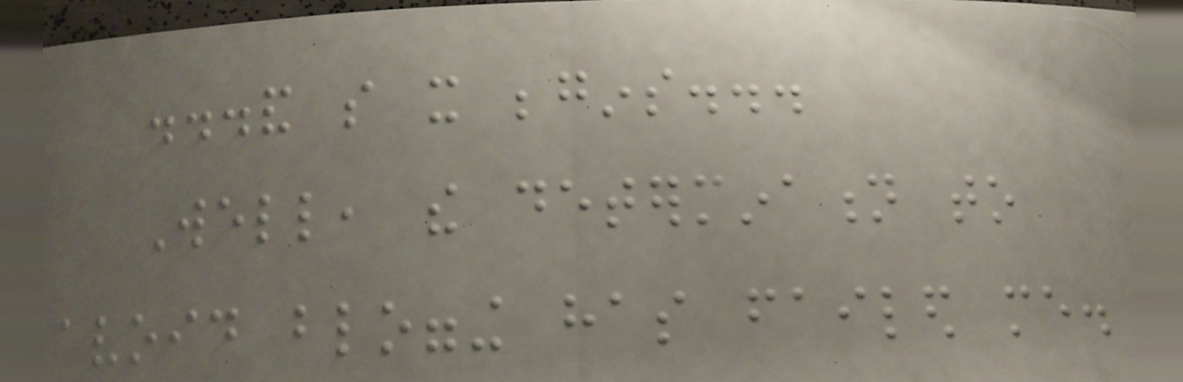...and so it begins...
Well, the determination to
avoid blogging has failed me.
